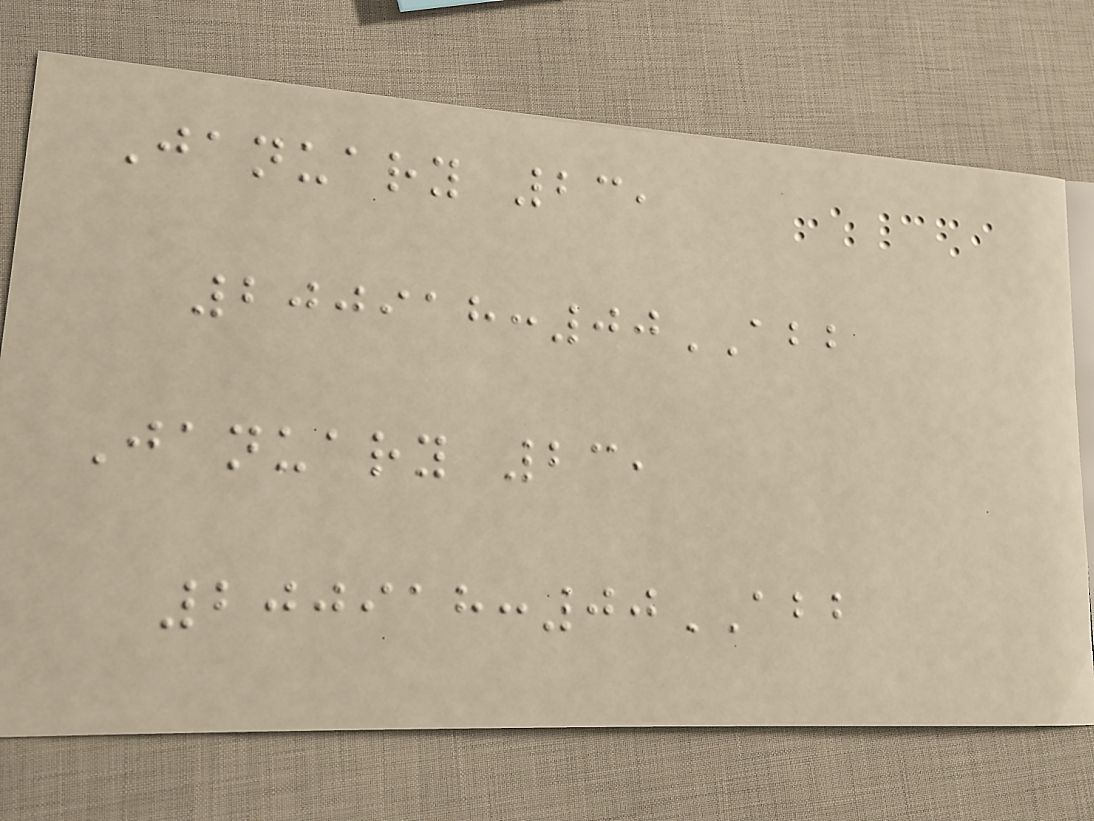January 23,
200918:00ABB
January 23,
200918:00ABB
